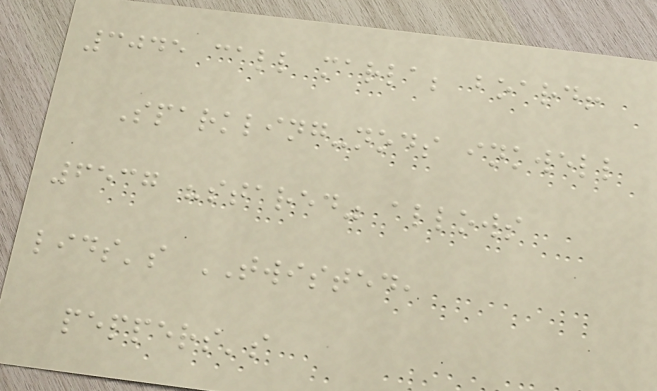3045 call marla; board!
Sparkling-nods inkwell
6537 "stared" allows
lids's TWISTED,
peppers's
